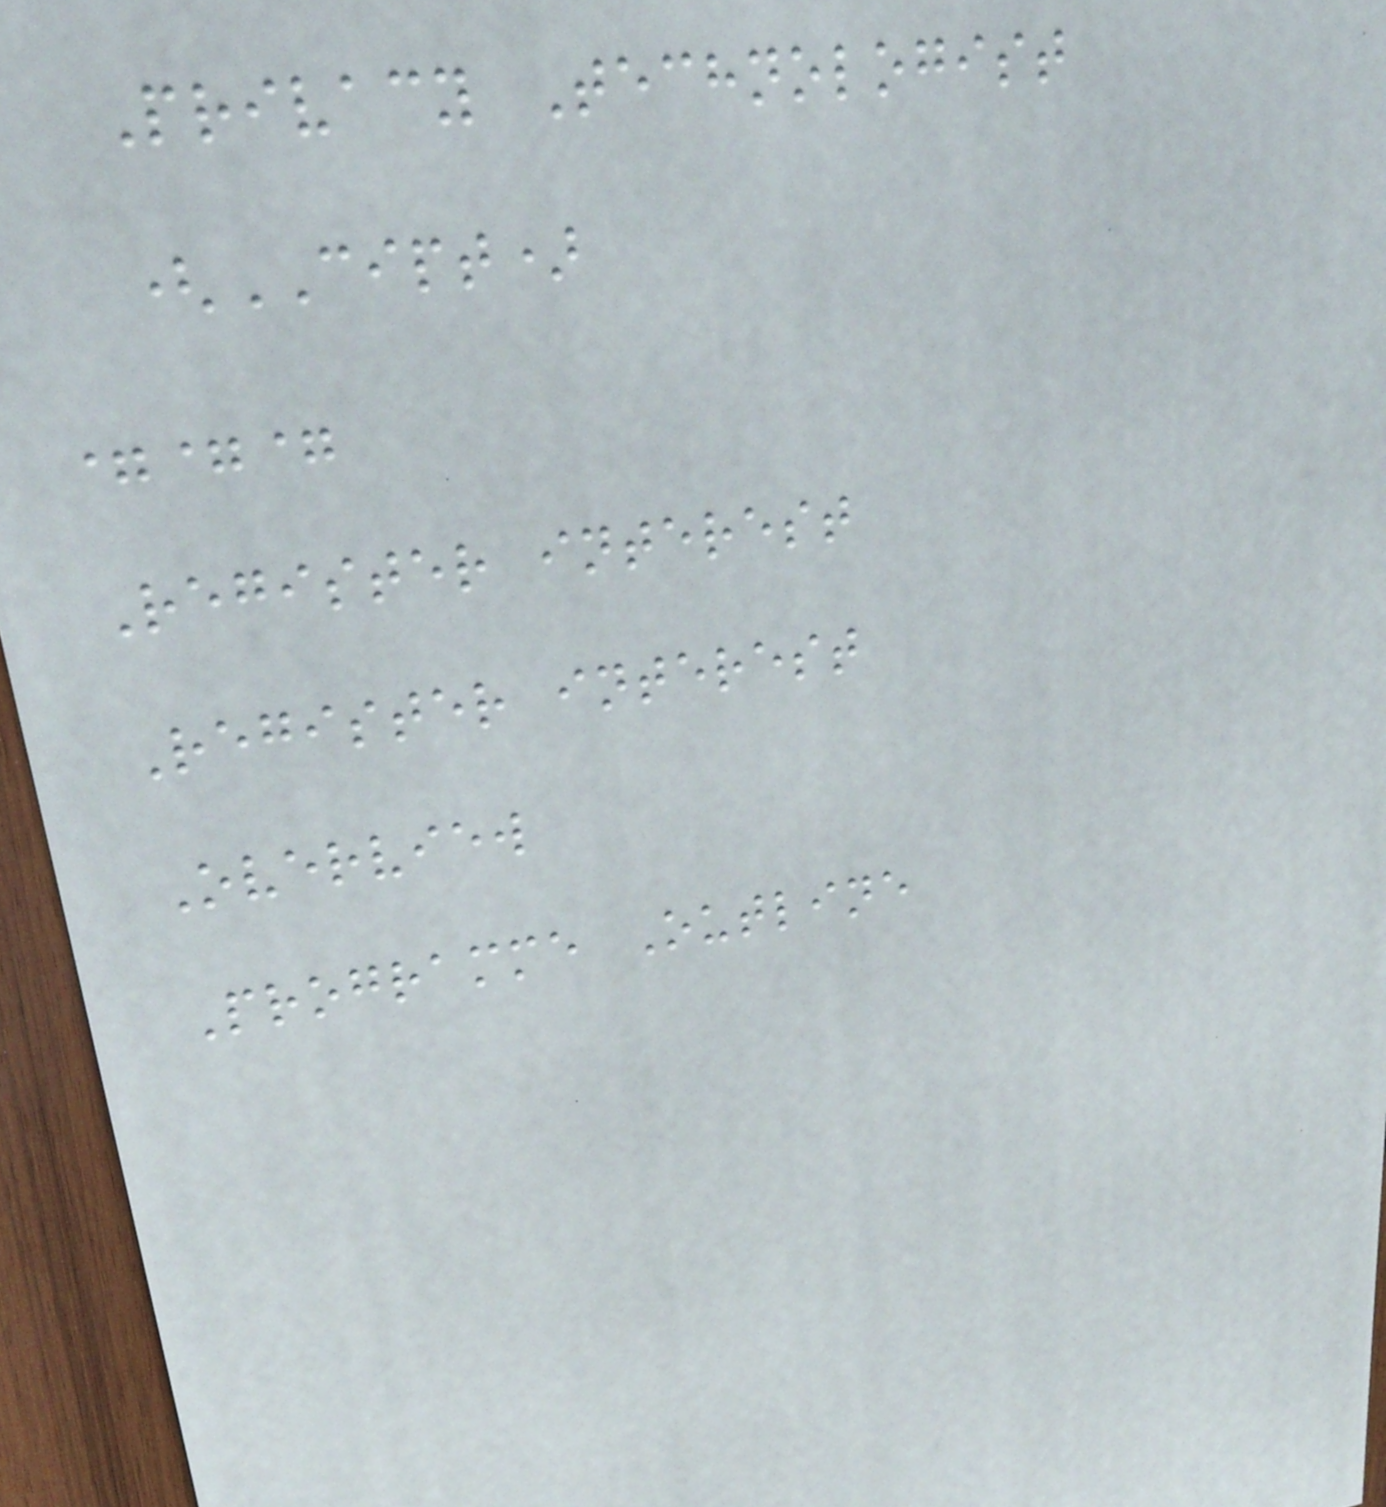Privacy Technologist
(CIPT)
===
Register interest
Register interest
Overview
Programme Outline
